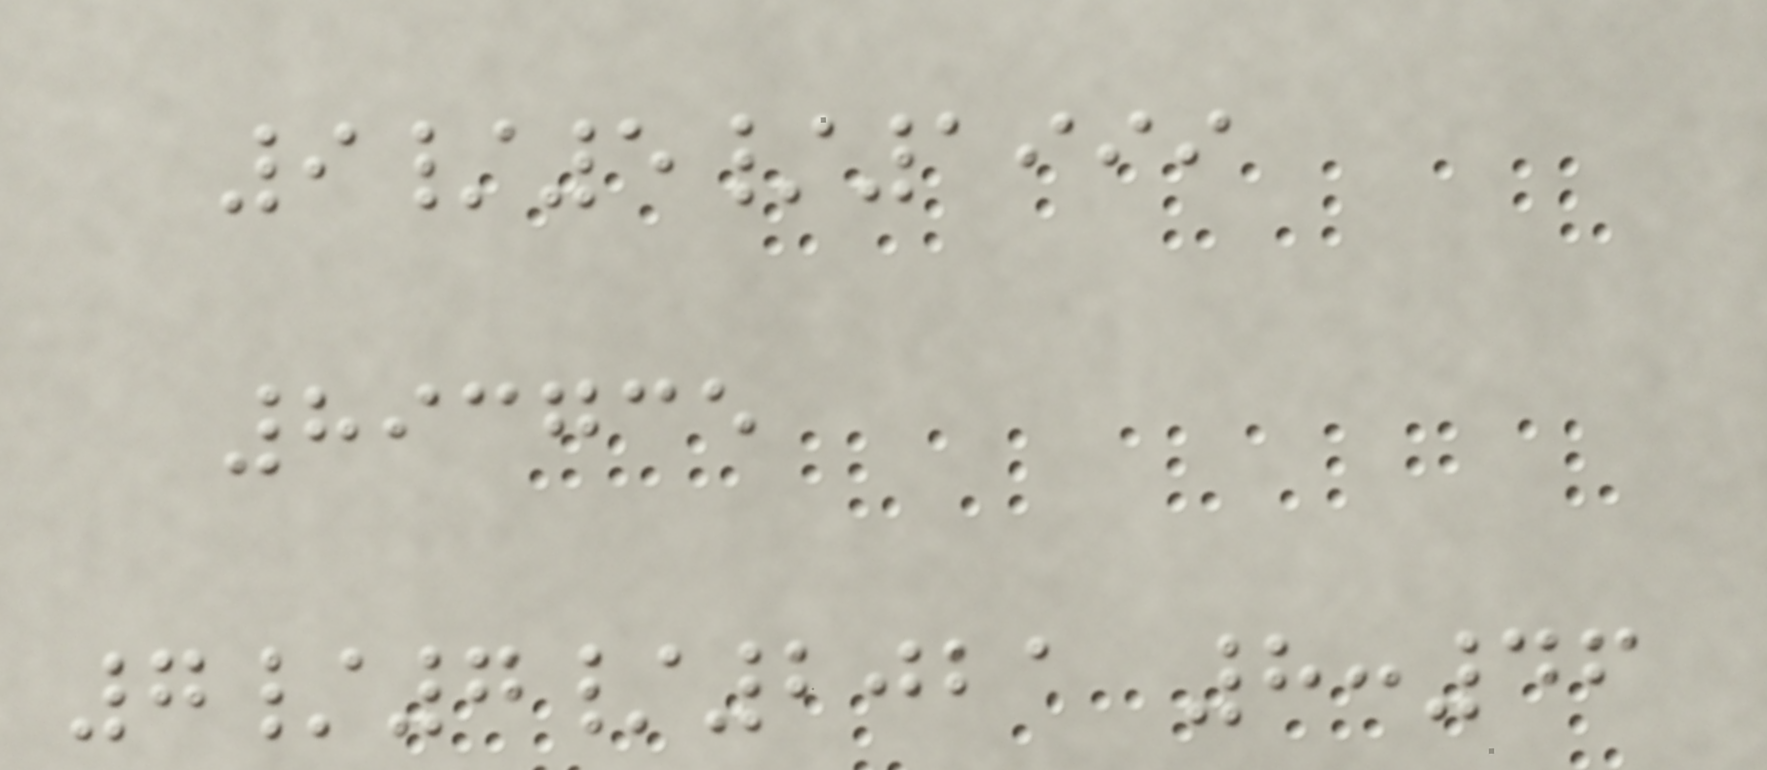9/5/1999
893735
7/7/2021 8:46
